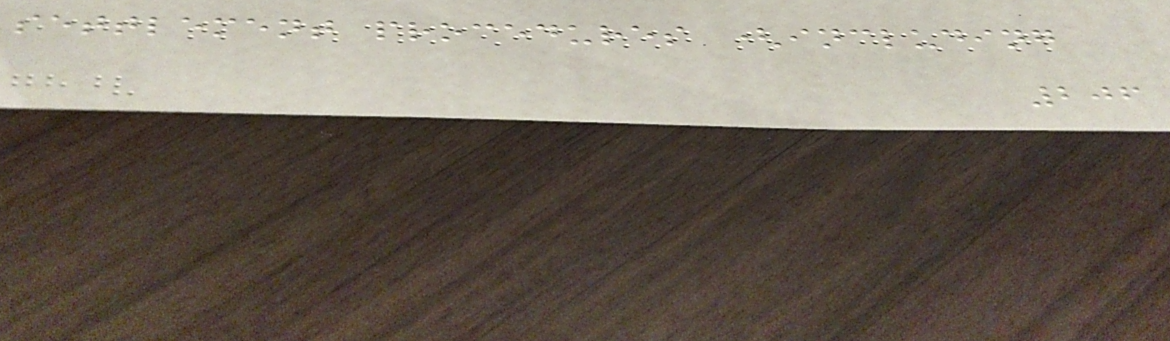settlement procedures (including
206
